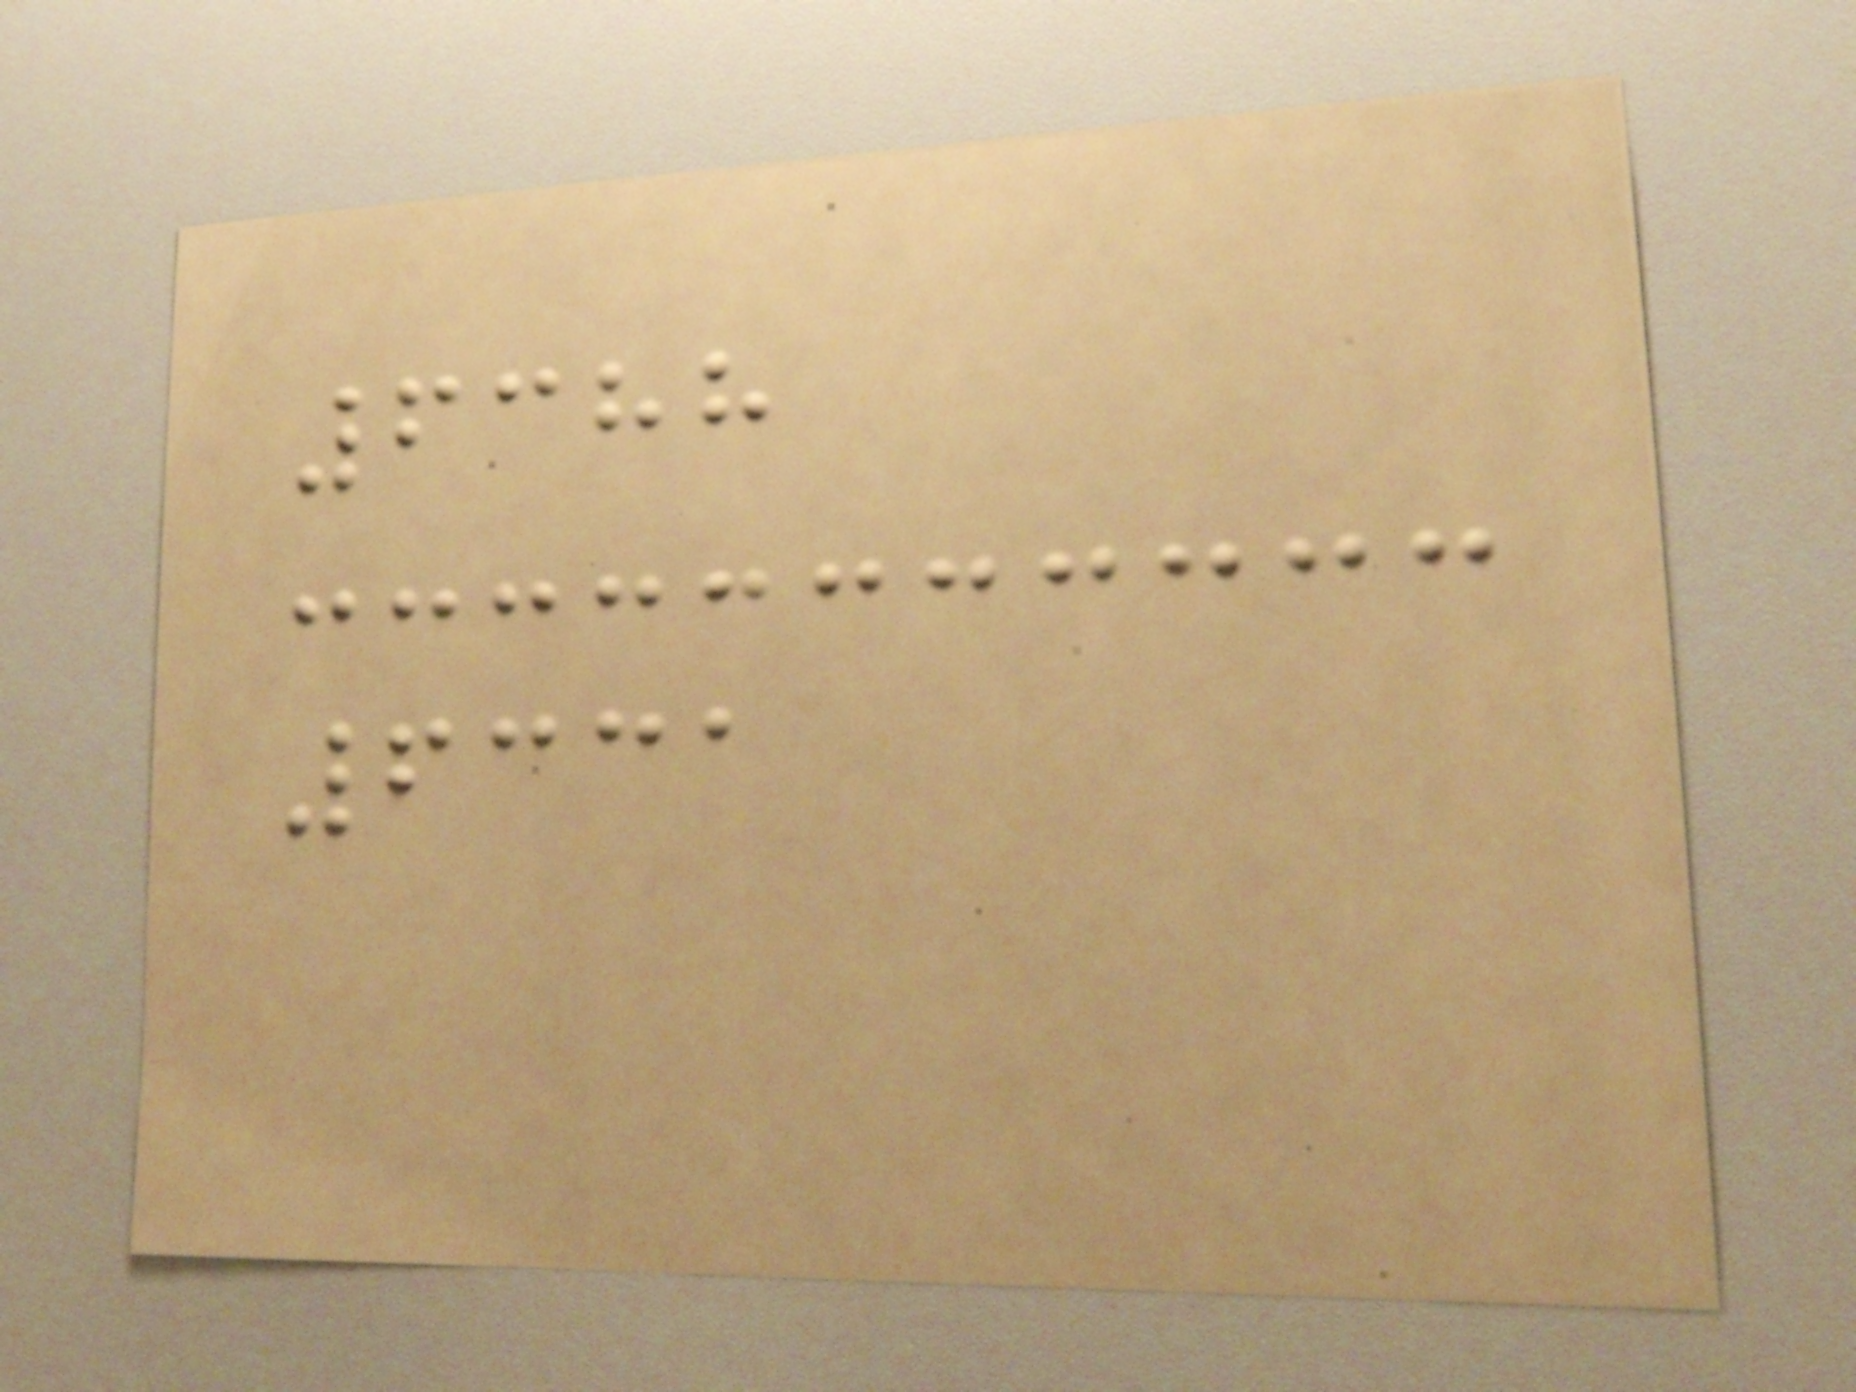6388
6331
